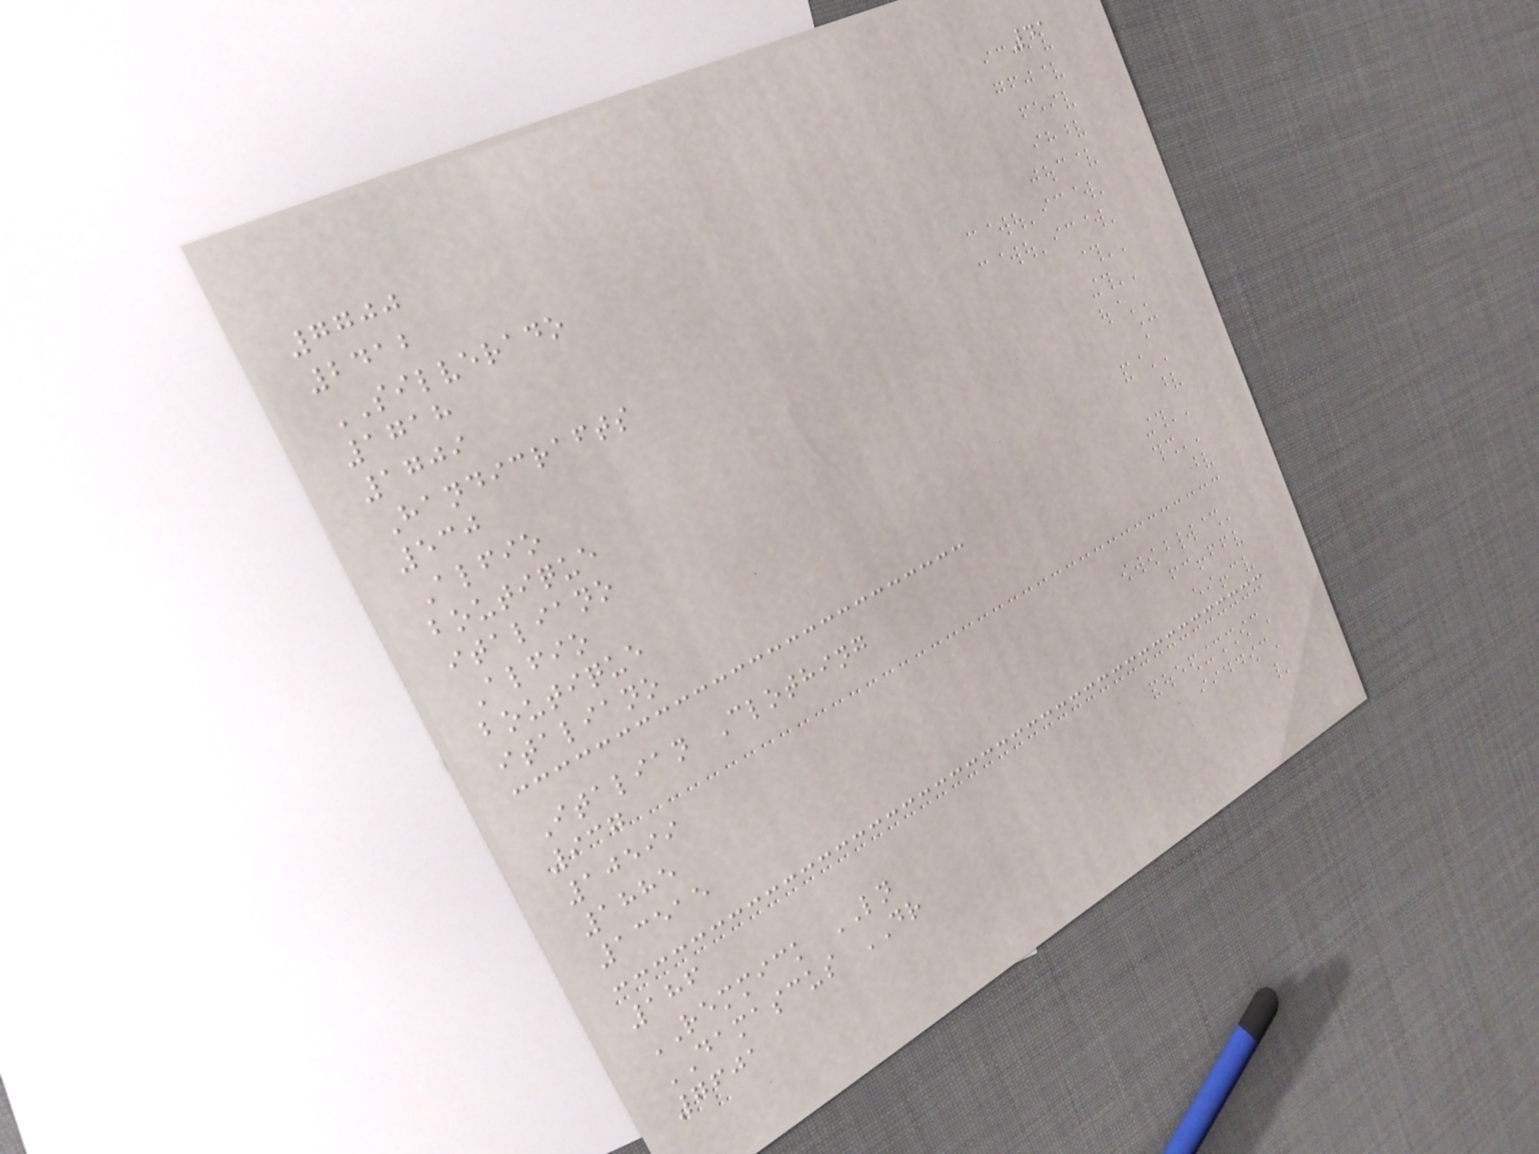41
7700
2412
SILVERADO
1718
1709
Handicrafts
530
Alfio
boutique
italiano
Alfio
boutique
italiano
Italian Clothing
937
10599
1885
13515
186
REMMICK LN
DAMASCUS DR
7601
